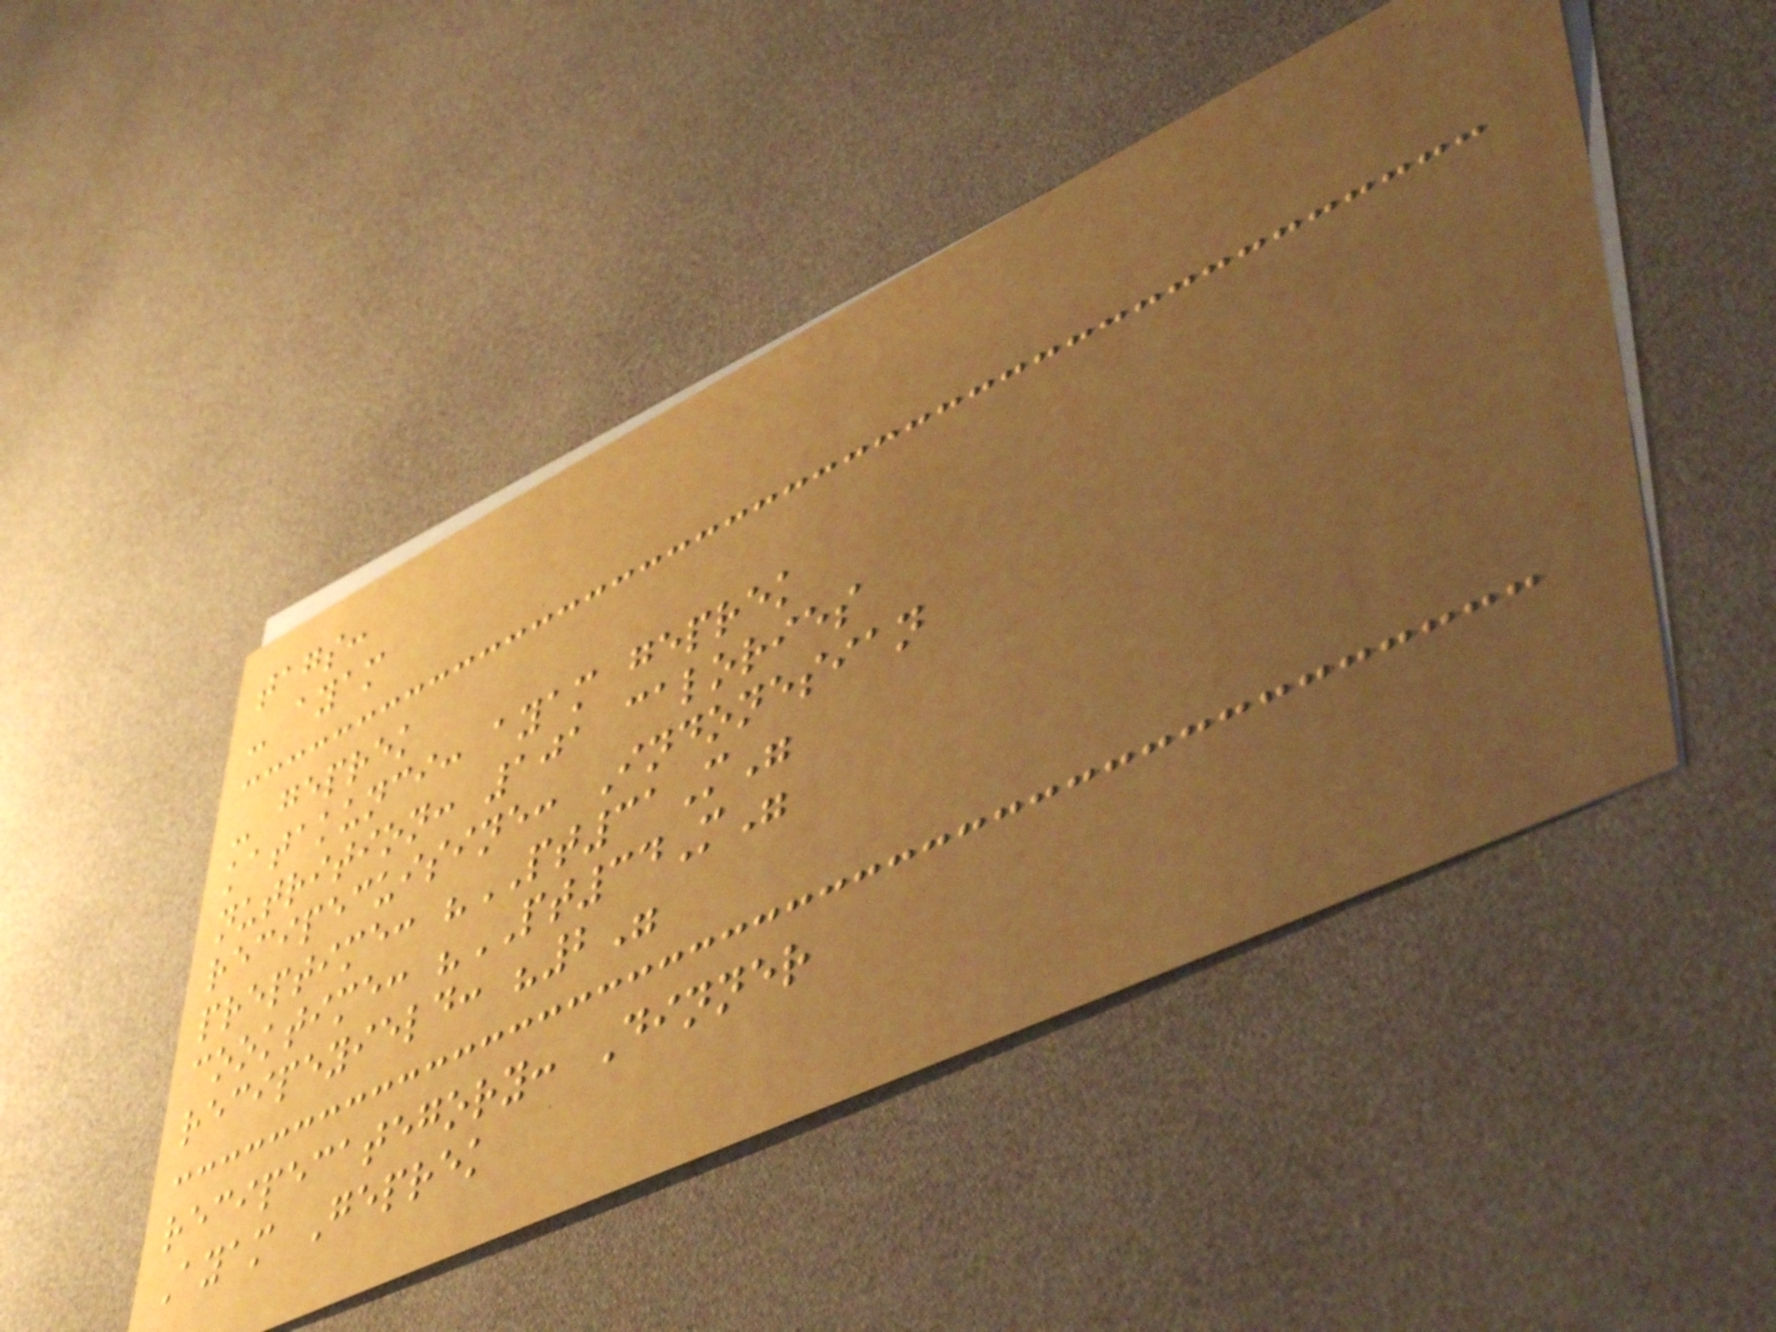tags:
- ayam
- geprek
katakunci: ayam geprek
nutrition: 101 calories
recipecuisine: Indonesian
preptime: "PT31M"
cooktime: "PT34M"
recipeyield: "2"
recipecategory: Dinner
Ayam Geprek
